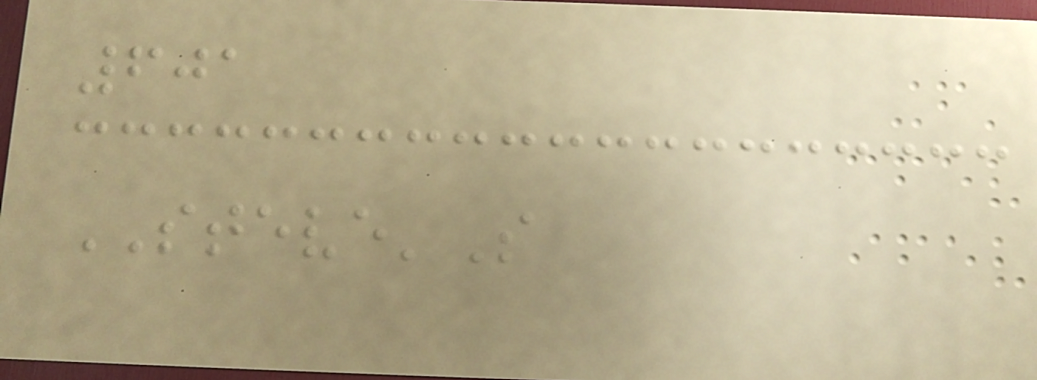601
STEVE'S
